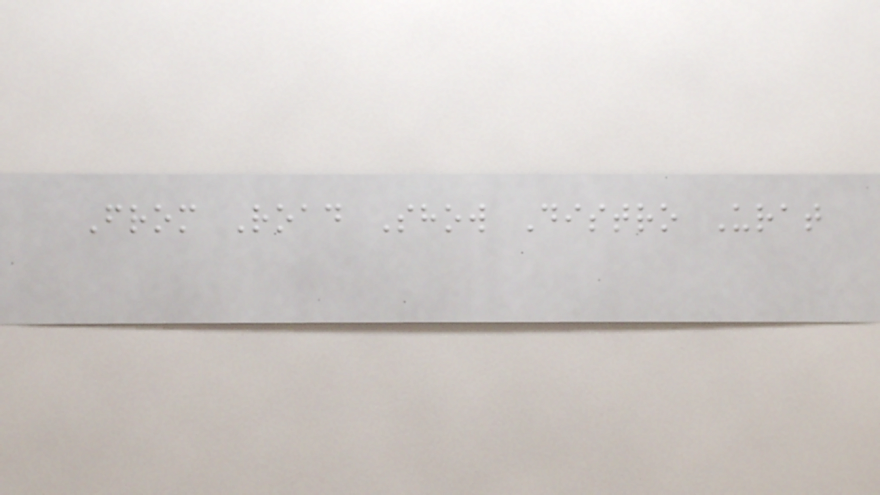From Road Show Distro Urat
